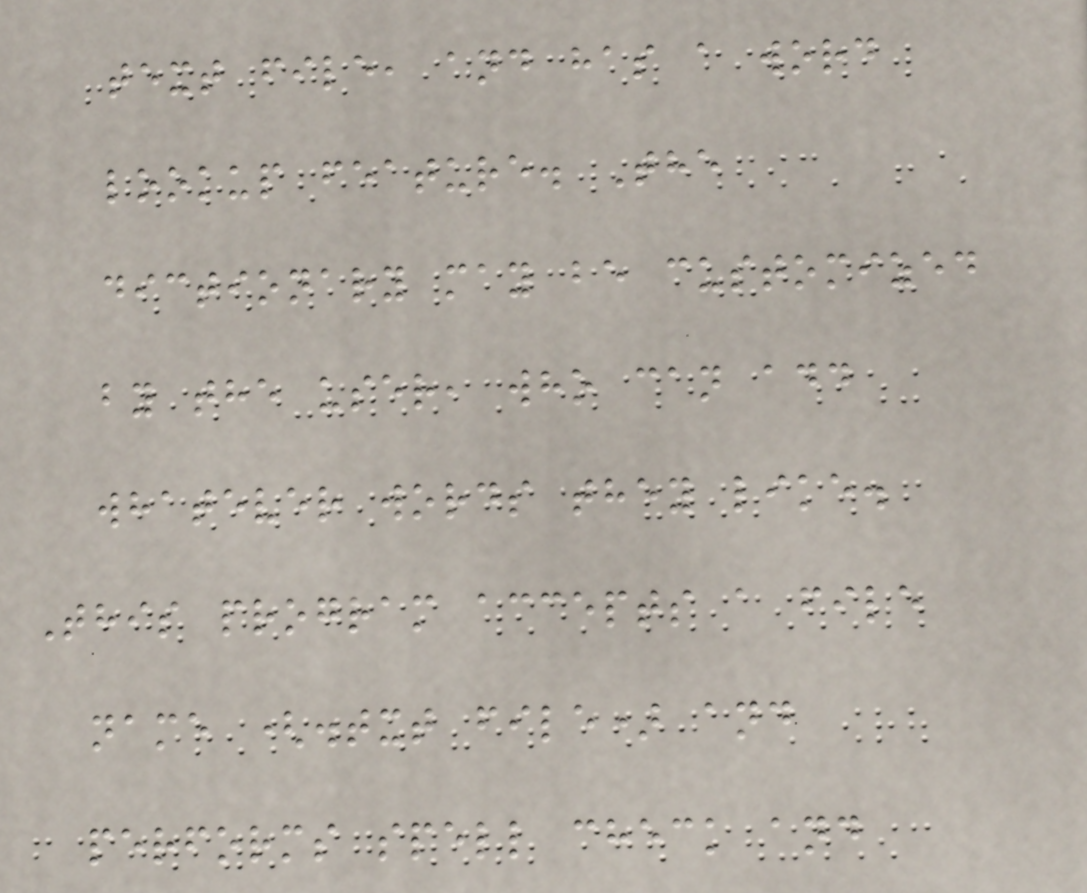text file, and has a word
lookup feature. The
dictionary may be customized
by the user, who can add
whatever words they like.
This program accepts a file
name (.txt file) and
performs spell check and
